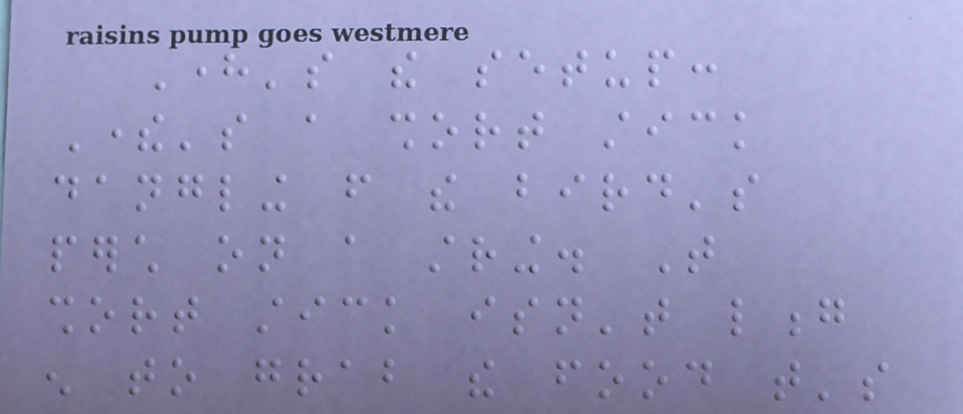Here's the setup:
There's a short stick
dangling from the bird's
perch on a string. That
short stick isn't long
enough to grab the food that's
